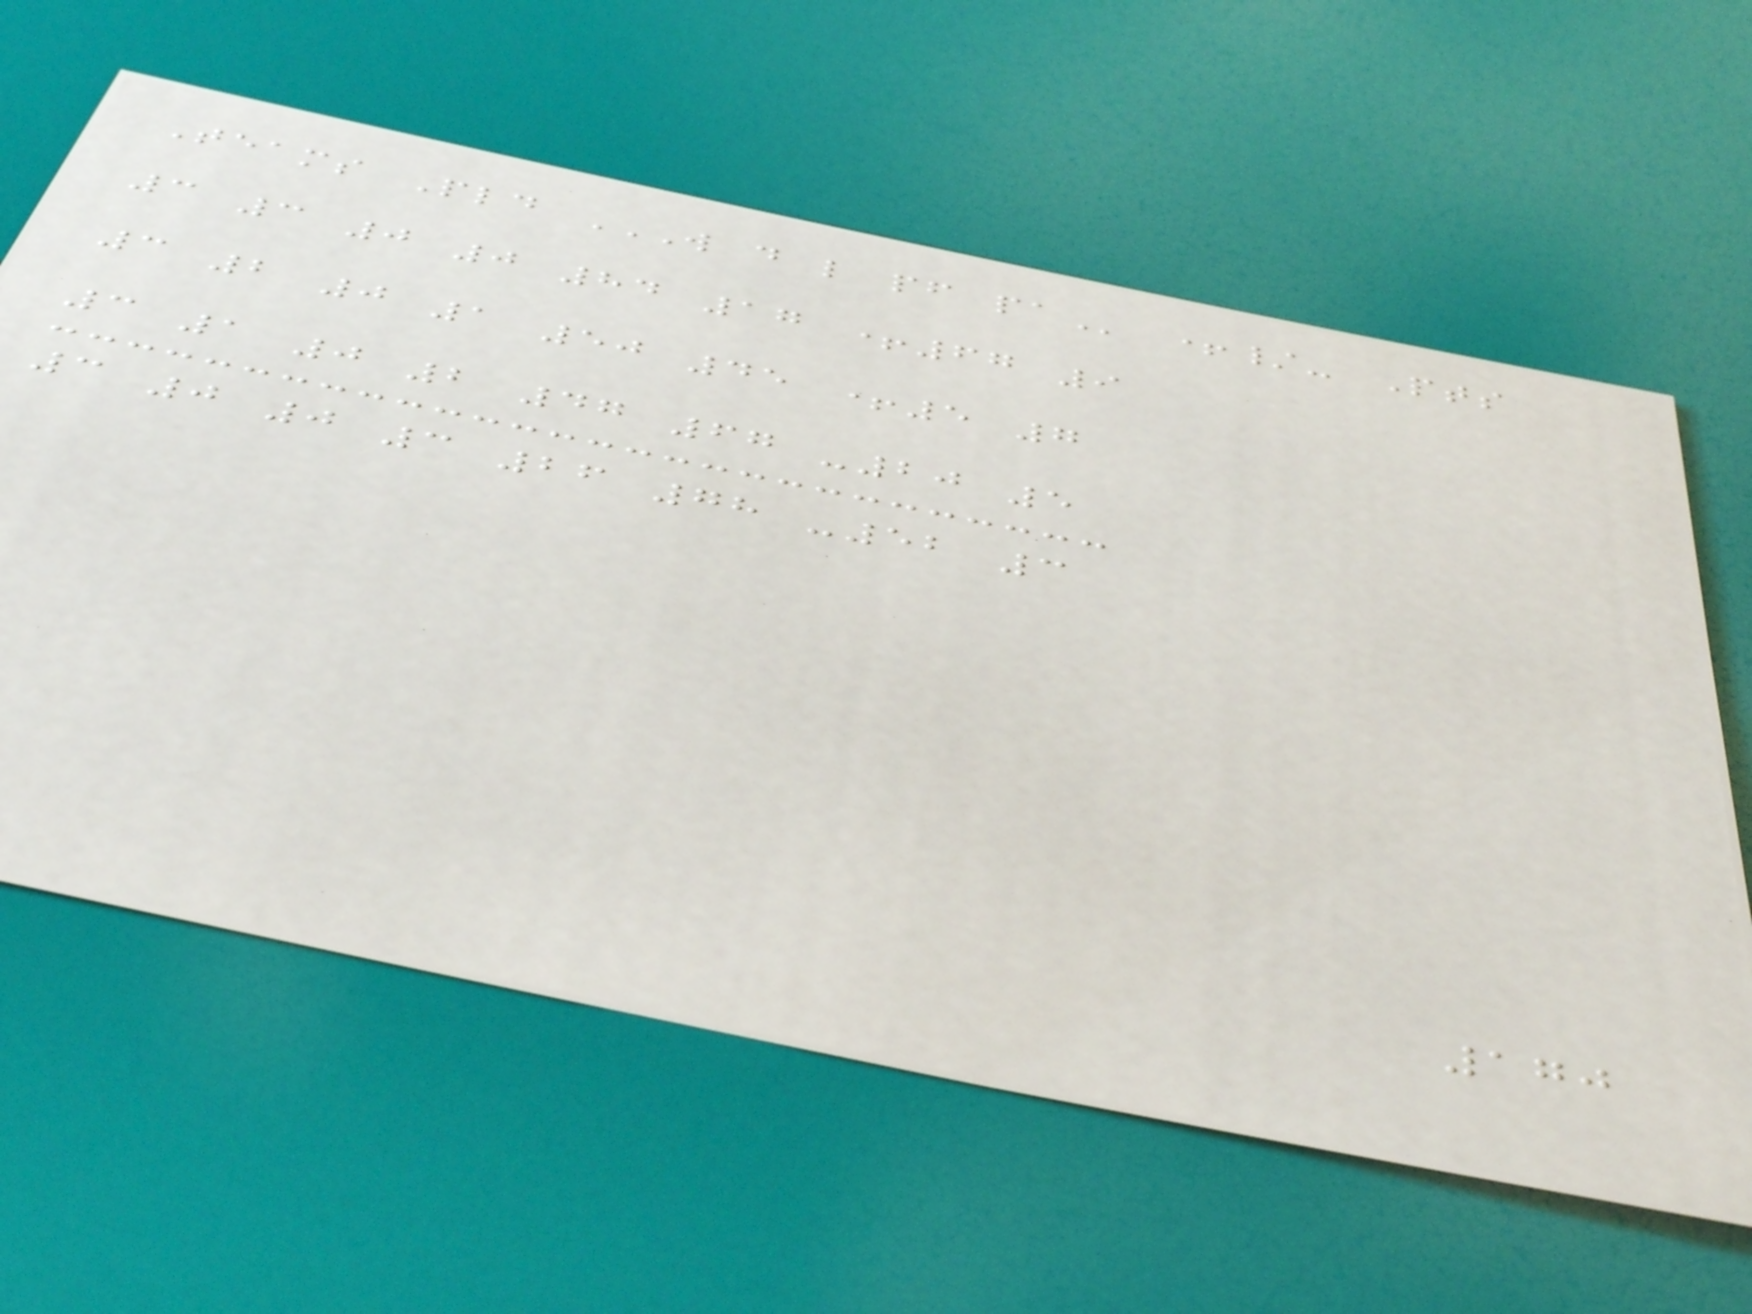Teams Pld W D L PF PA +/- Pts
3 3 0 0 84 17 +67 9
3 2 0 1 50 45 +5 7
3 1 0 2 47 67 -20 5
3 0 0 3 26 78 -52 3
170
